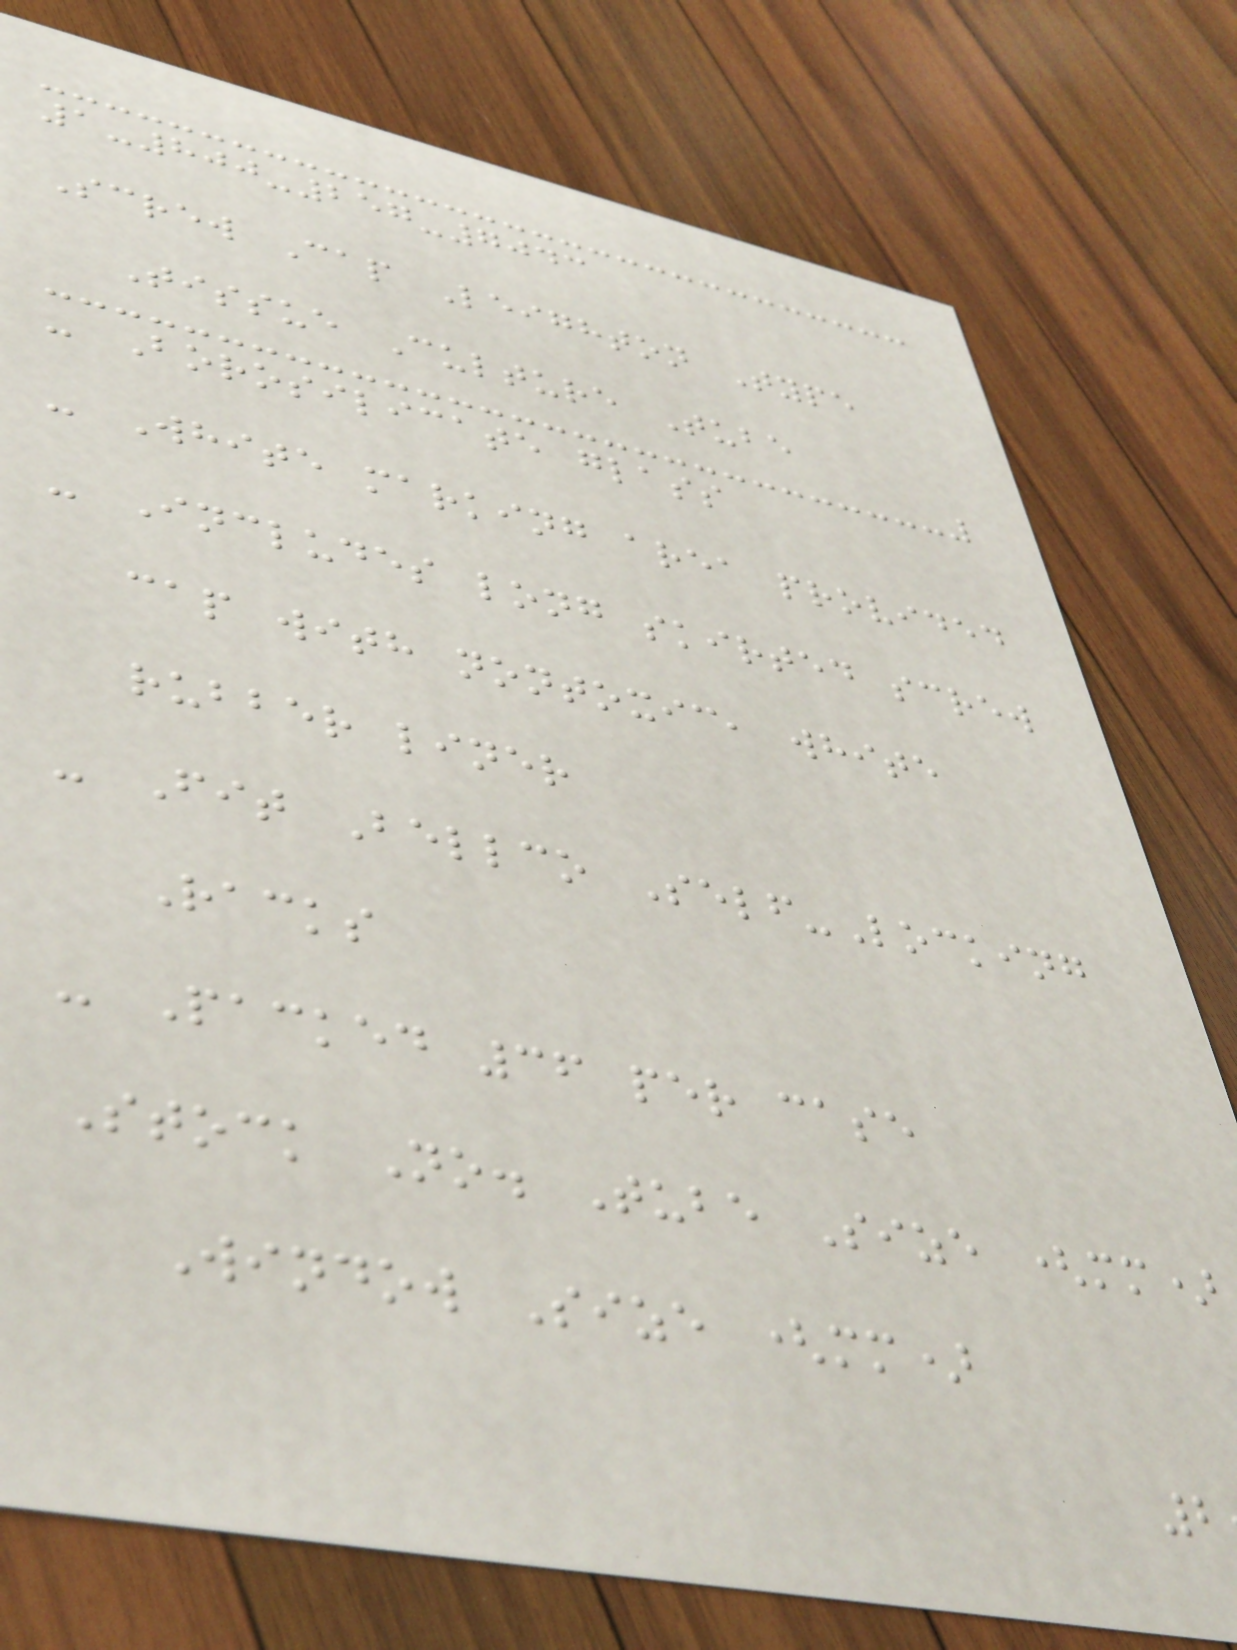1-800-257-7043
Screw Cap Leighton Type
Tissue Culture Tube
- Borosilicate glass
- White marking area provided
- Includes long skirted screw
cap with nontoxic, white
rubber liner
- Fit Bellco Self-Locking
Racks
- Packed 36 per case
Stock No. Tube Size (mm)
Window Size (mm)
